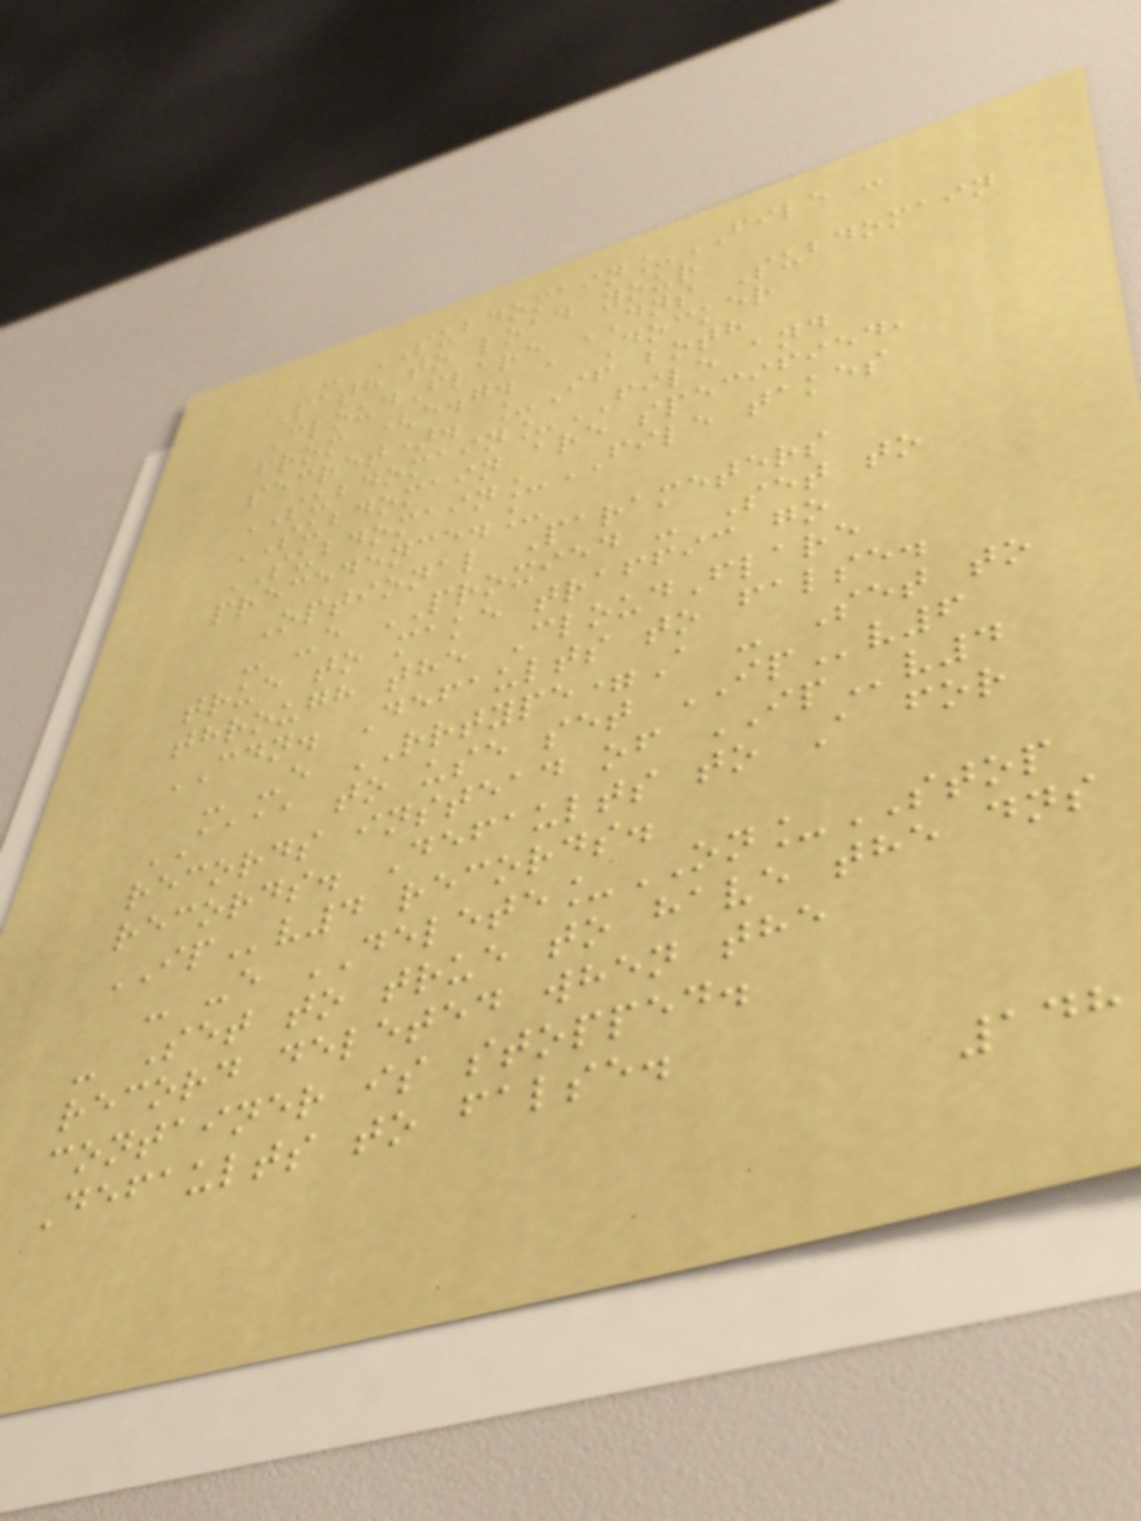- SUBDOMAIN_FILE -
Path to load your
CloudFlare DNS Subdomain
from (e.g. a Docker
secret). _If both
SUBDOMAIN_FILE and
SUBDOMAIN are specified,
SUBDOMAIN_FILE takes
precedence._
Optional Parameters
- -e PROXIED - Set to
true to make traffic go
through the CloudFlare
CDN. Defaults to false.
- -e RRTYPE=A - Set to
AAAA to use set IPv6
records instead of IPv4
records. Defaults to A for
IPv4 records.
- -e DELETE_ON_STOP
- Set to true to have the dns
record deleted when the
container is stopped.
Defaults to false.
148
